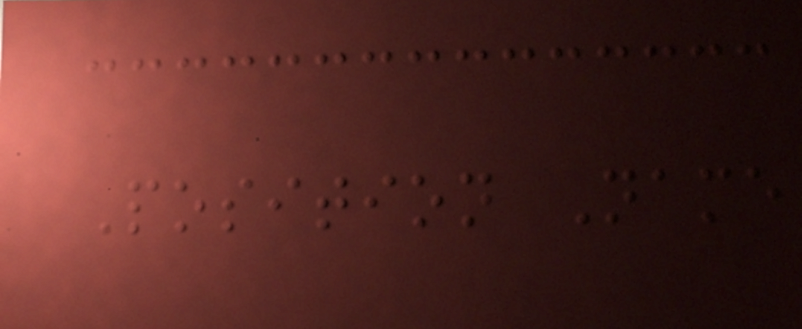Position Name
